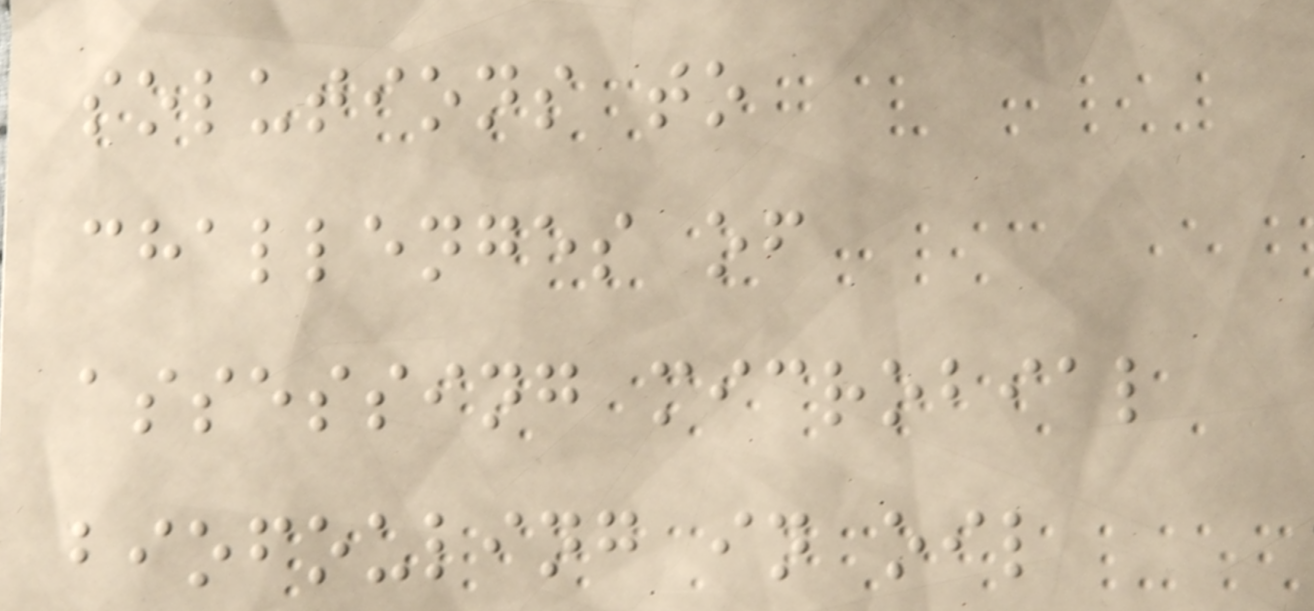solutions to
challenges of
assessing microbial
biofouling in oil
